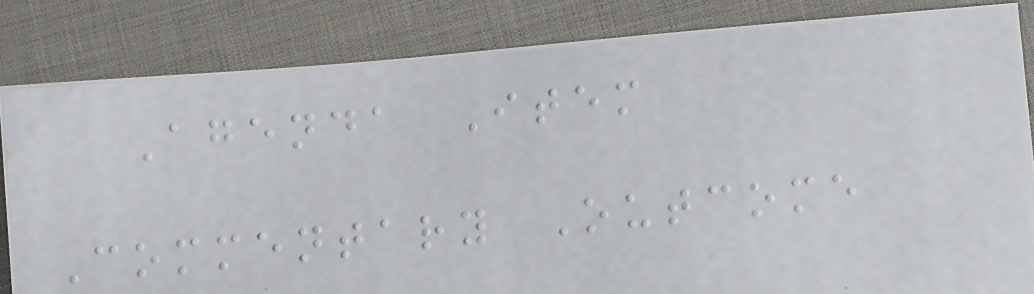Agenda Item
Commentary Outcome
